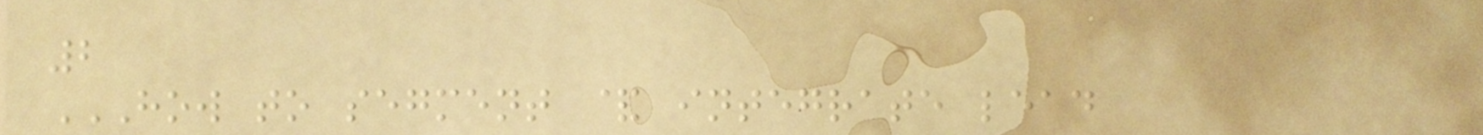2
HOW TO SEGMENT & INTEGRATE LEAD
